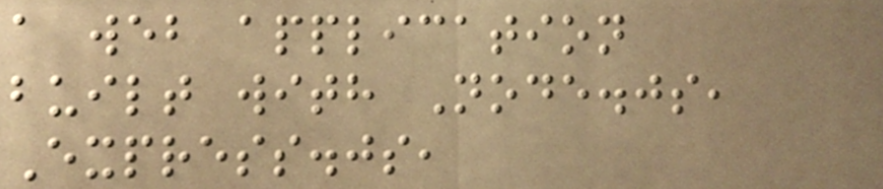a web application
built with Node.js,
Express.js,
